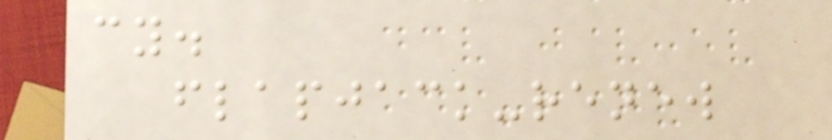cy.
flapjack-renew
